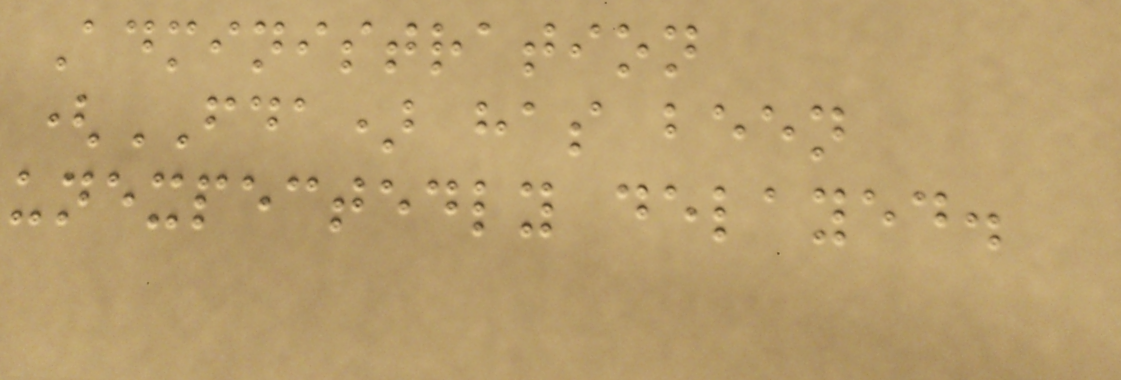Administration
(FDA) has been
unexpectedly delayed.
